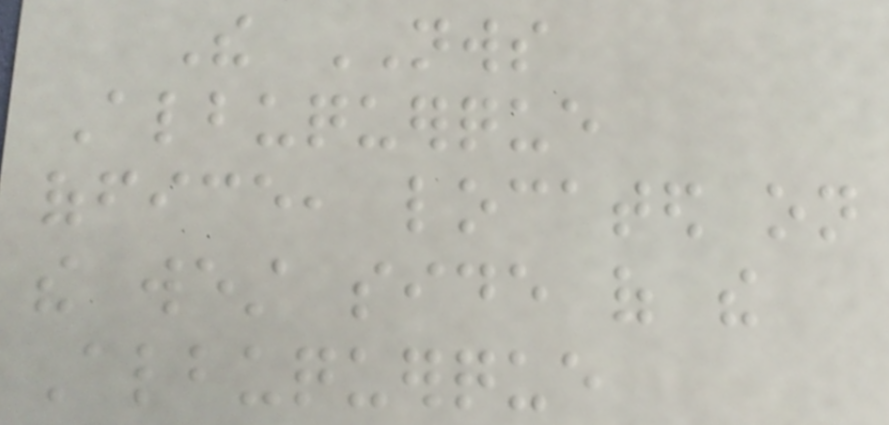The NWS
Albuquerque
office, located on
the west side of the
Albuquerque
